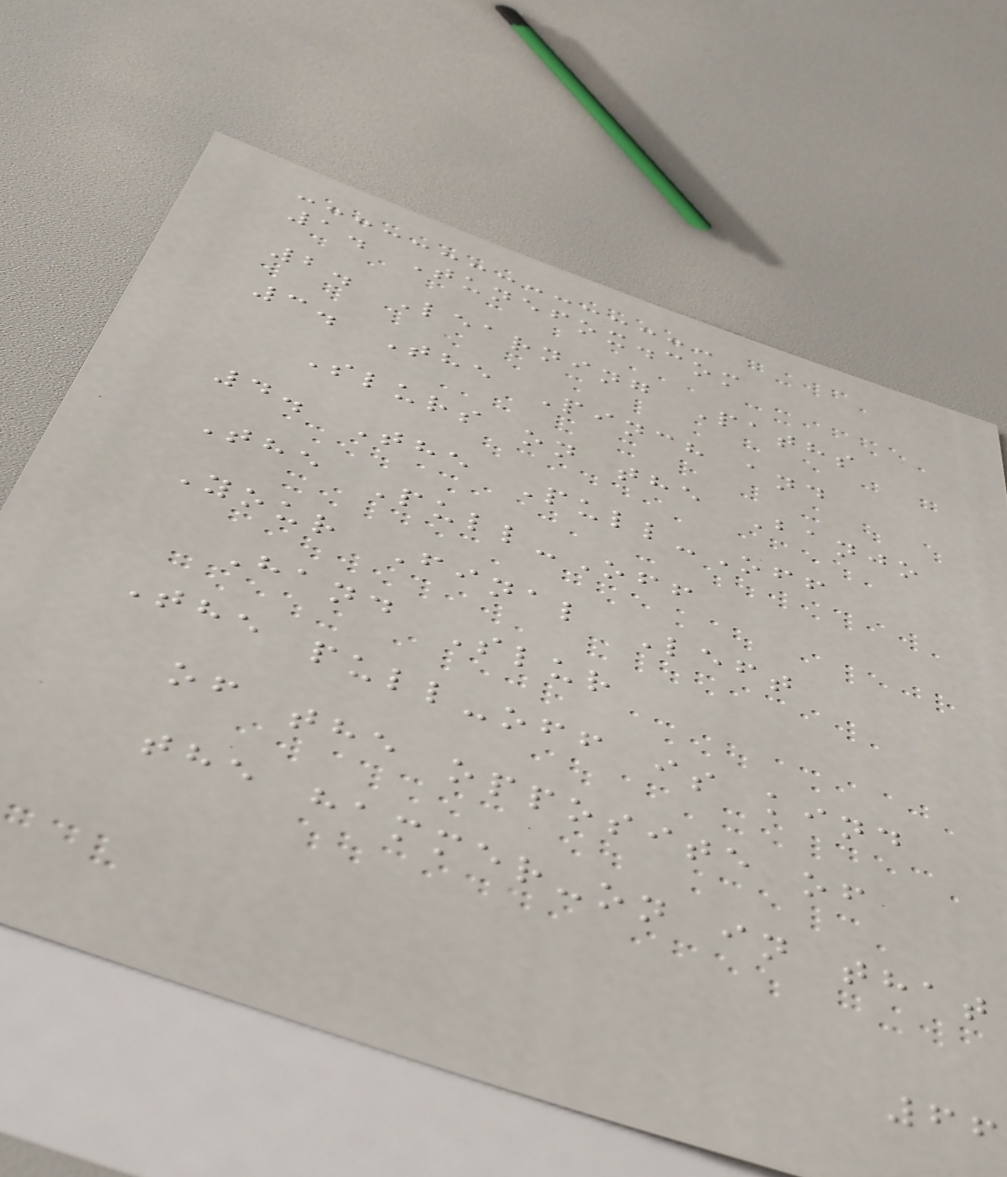1. Tunefox.com
2. Learning Paths
3. The Pinch and
Slurs on the Banjo
4. The Pull-Off
The Pull-Off
Your Final Left
Hand Slur
The pull-off is kind
of the opposite of
the hammer-on in that
66
